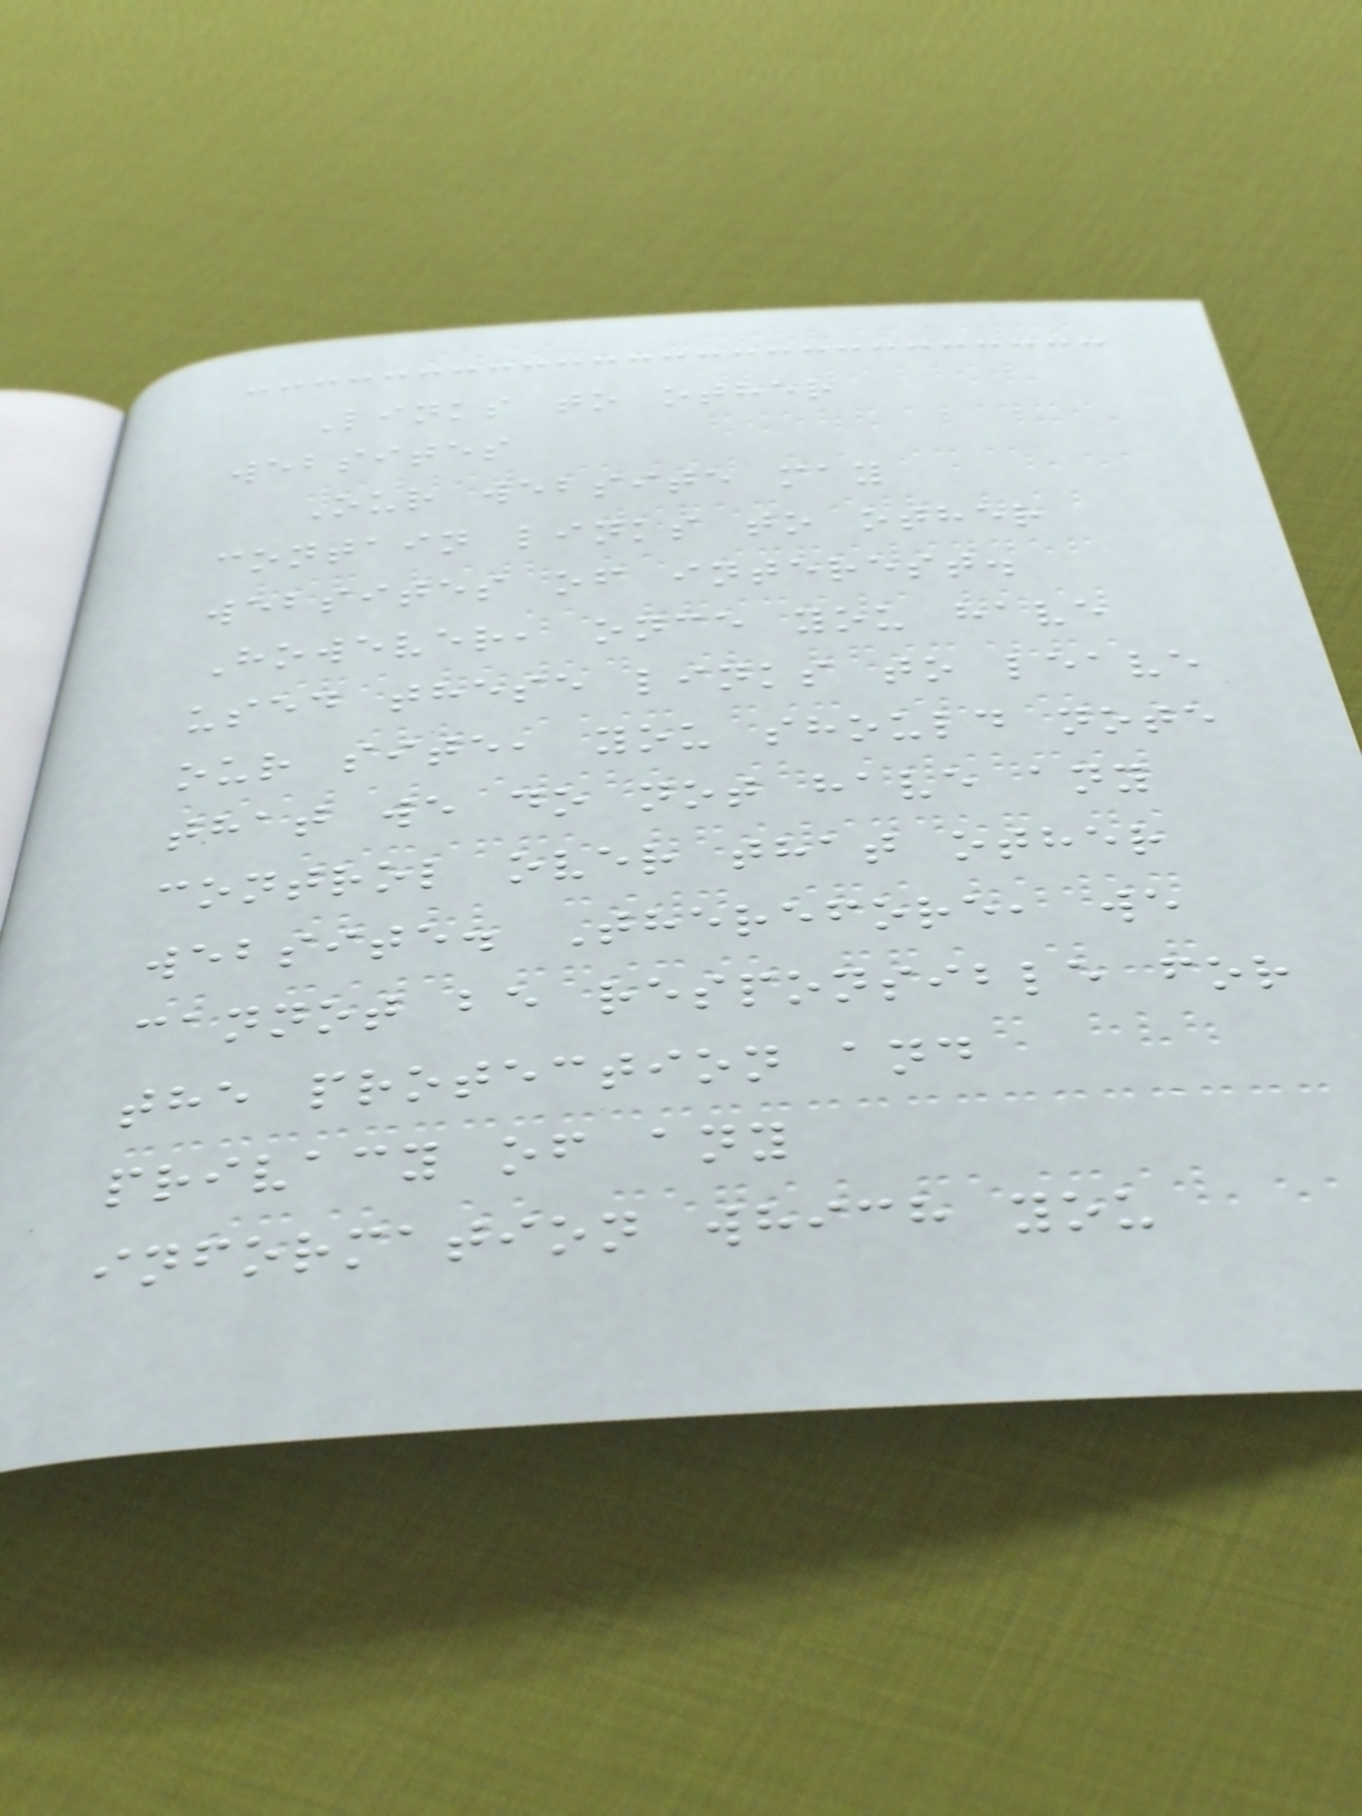Links to other
websites
Our website may
contain links to other
websites of interest.
However, once you have
used these links to leave
our site, you should note
that we do not have any
control over that other
website. Therefore, we
cannot be responsible for
the protection and
privacy of any
information which you
